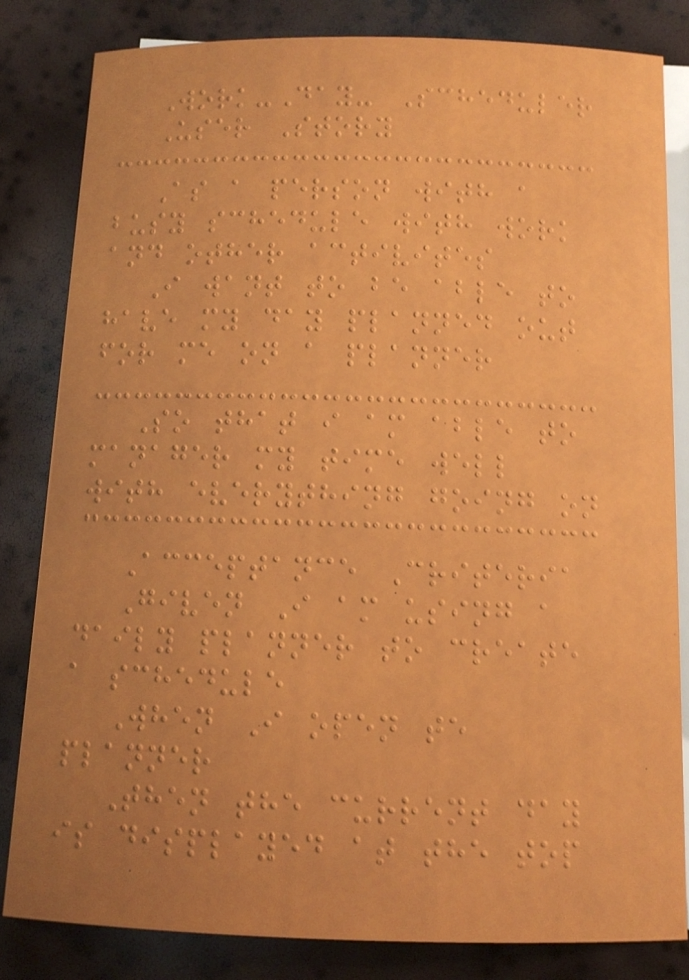Work-Day- Scheduler
User Story
As a person with a
busy schedule with work
and other activites
I want to be able to
have my day planned out
for me on a planner
So that i am able to
manager my time well
with everything going on
Acceptance Criteria
Given I am using a
daily planner to create
a schedule
When I open te
planner
Then the current day
is displayed at the top
